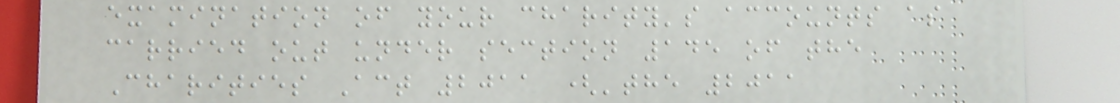examination of your charity's accounts as
carried out under section 145 of the
Charities Act 2011 ('the 2011
